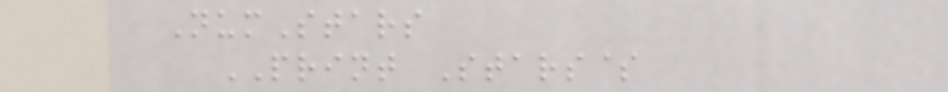NumStars
PRINT Stars$
